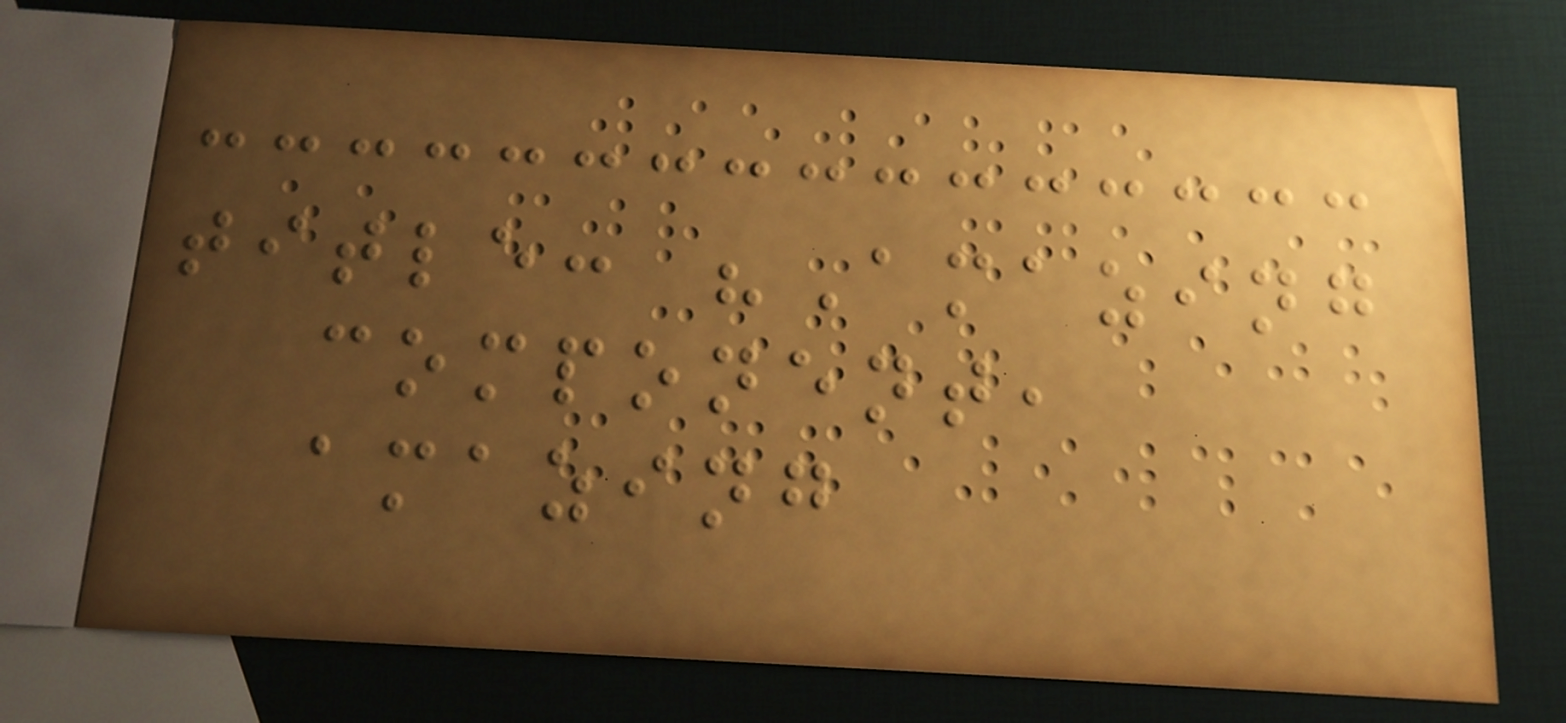title: "Amazing
component,
amazing
